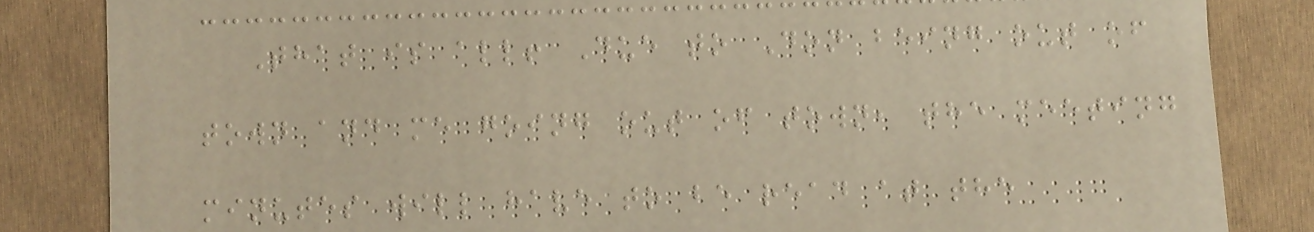That is all! Due to Don being out of
town and me going out of town, the meeting
minutes will have to be read at the
